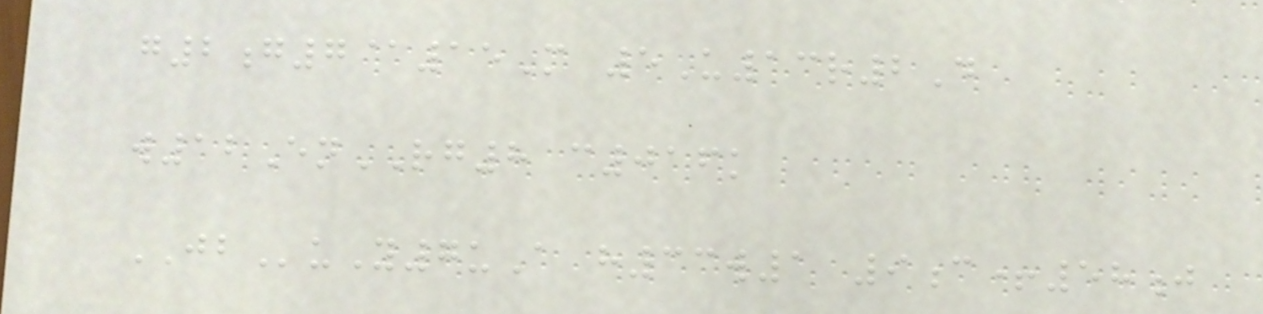g2g7@15M 5U13r2D
w12EnRG8 c016k
JBuY7uA h33w1 9c+58j
